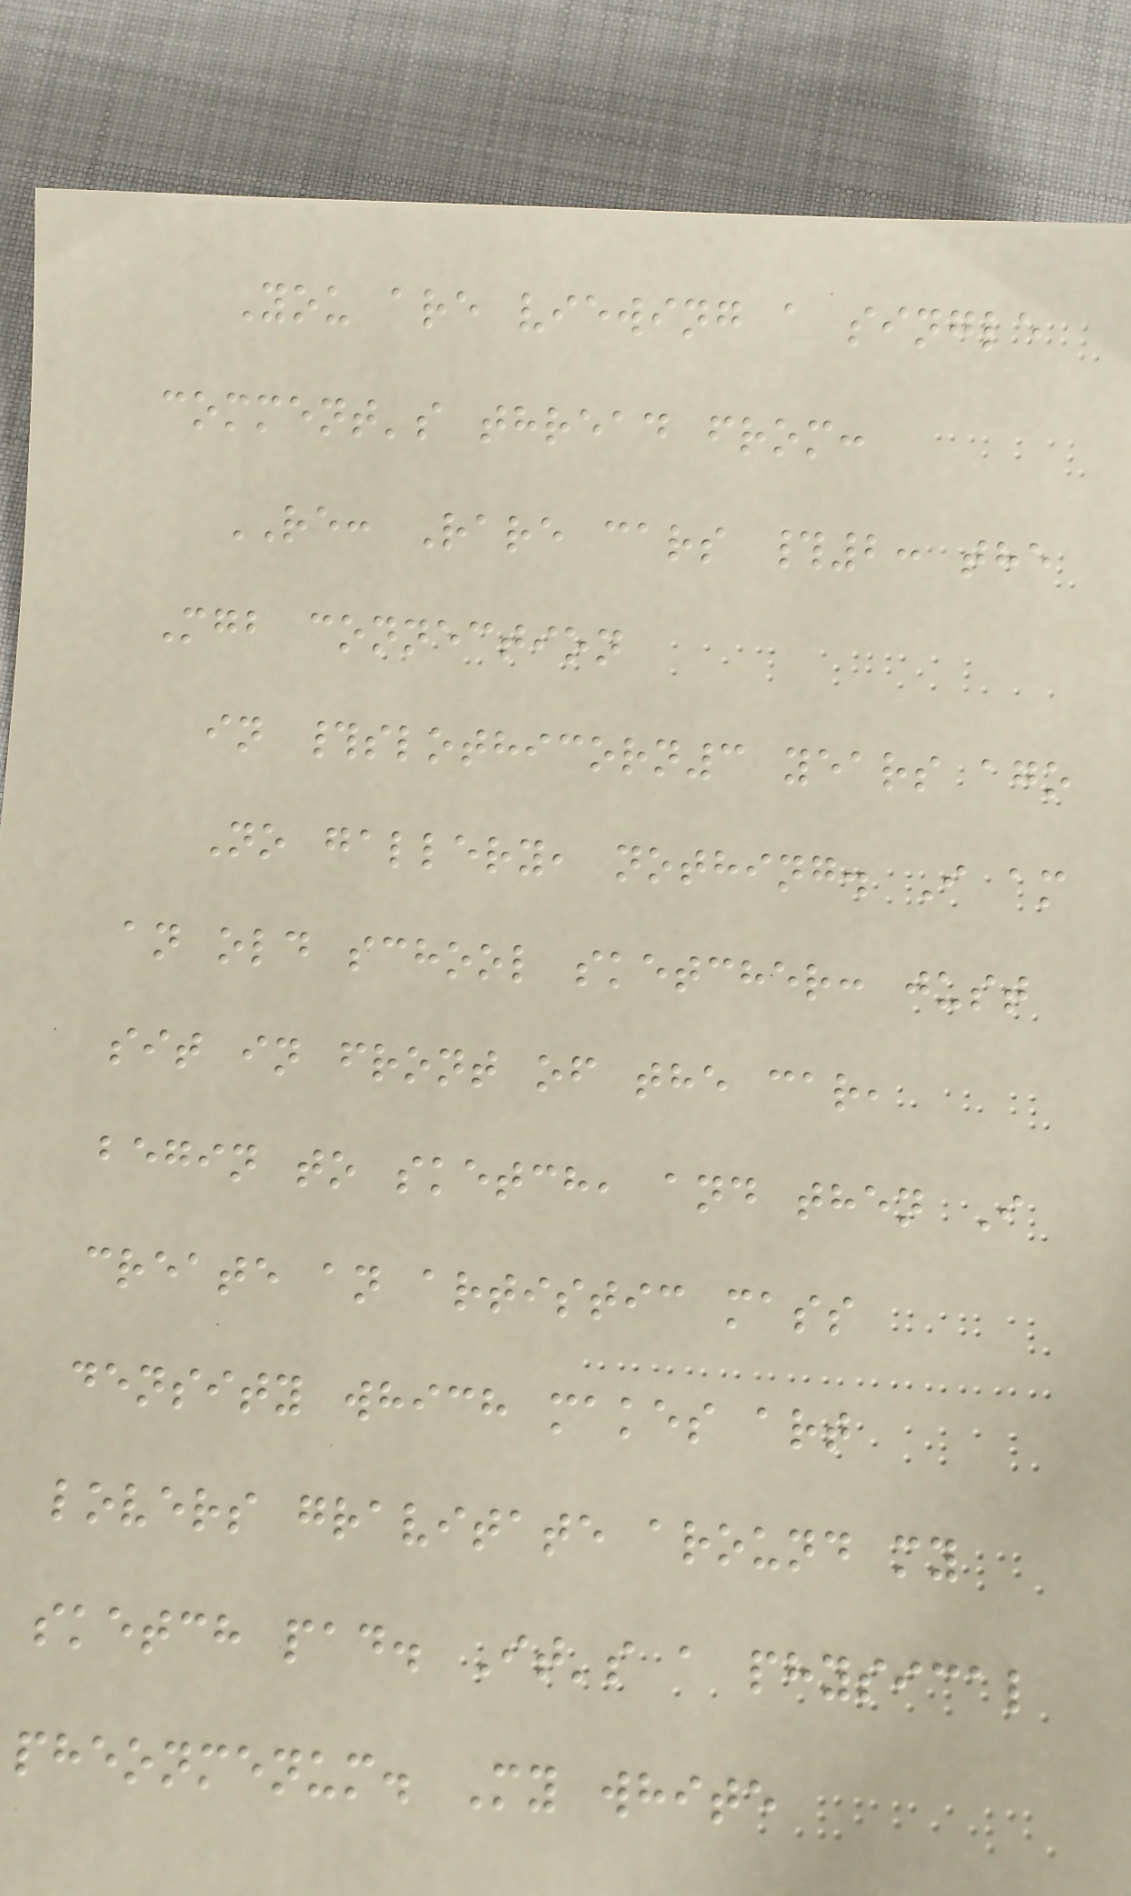You are viewing a single
comment's thread from:
RE: Rare cars #2: the
Mgb connection
in #slothicorn3 years ago
No gallery, nothing. I am
an old school sketcher: just
sit in front of the car,
begin to sketch, and then I
create an artistic mass
density which makes art
lovers gravitate around my
sketch pad. It's a physical
pheonmenum. My white
